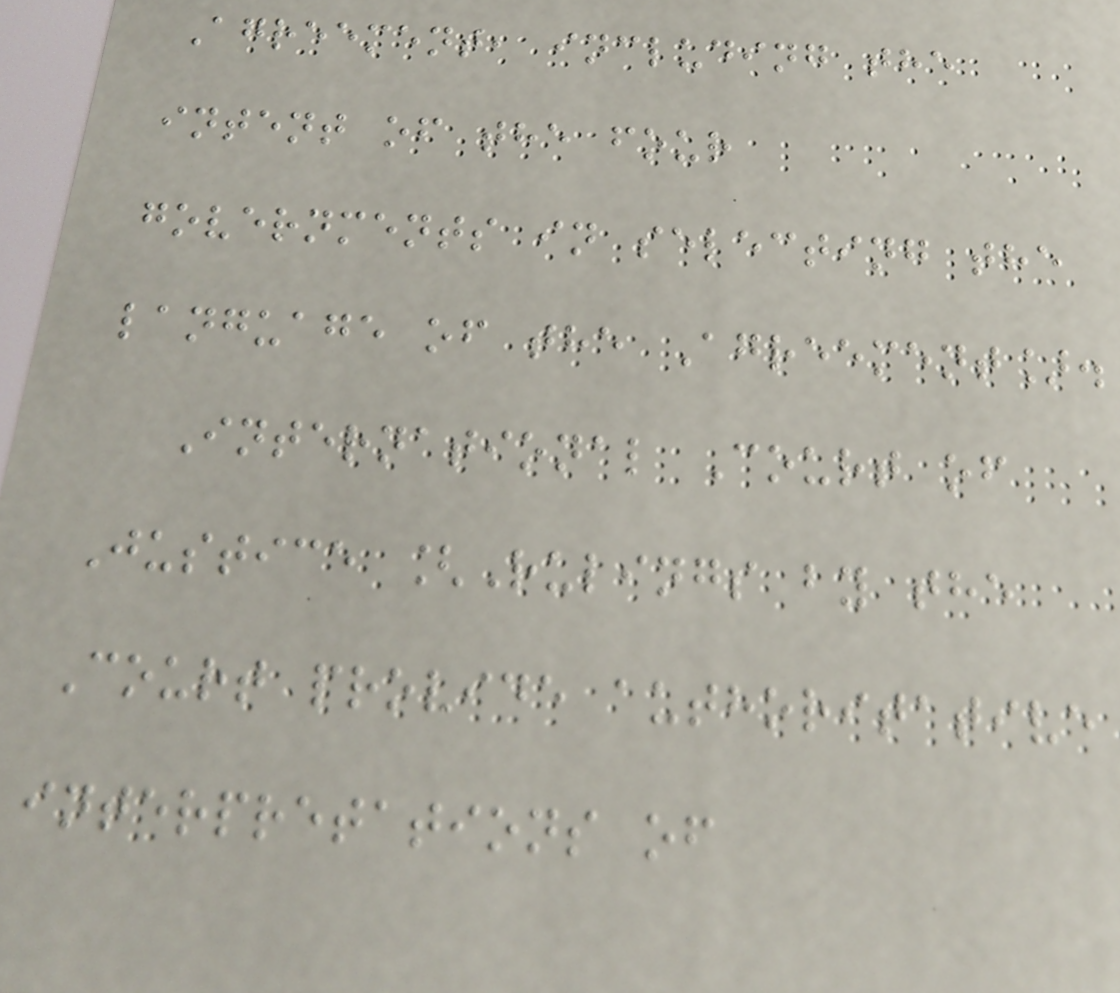Agreement, including the
intent of the four
governments in selecting the
language of the Agreement].
International Court of
Justice [Rulings by the
Court provide authoritative
interpretations of
